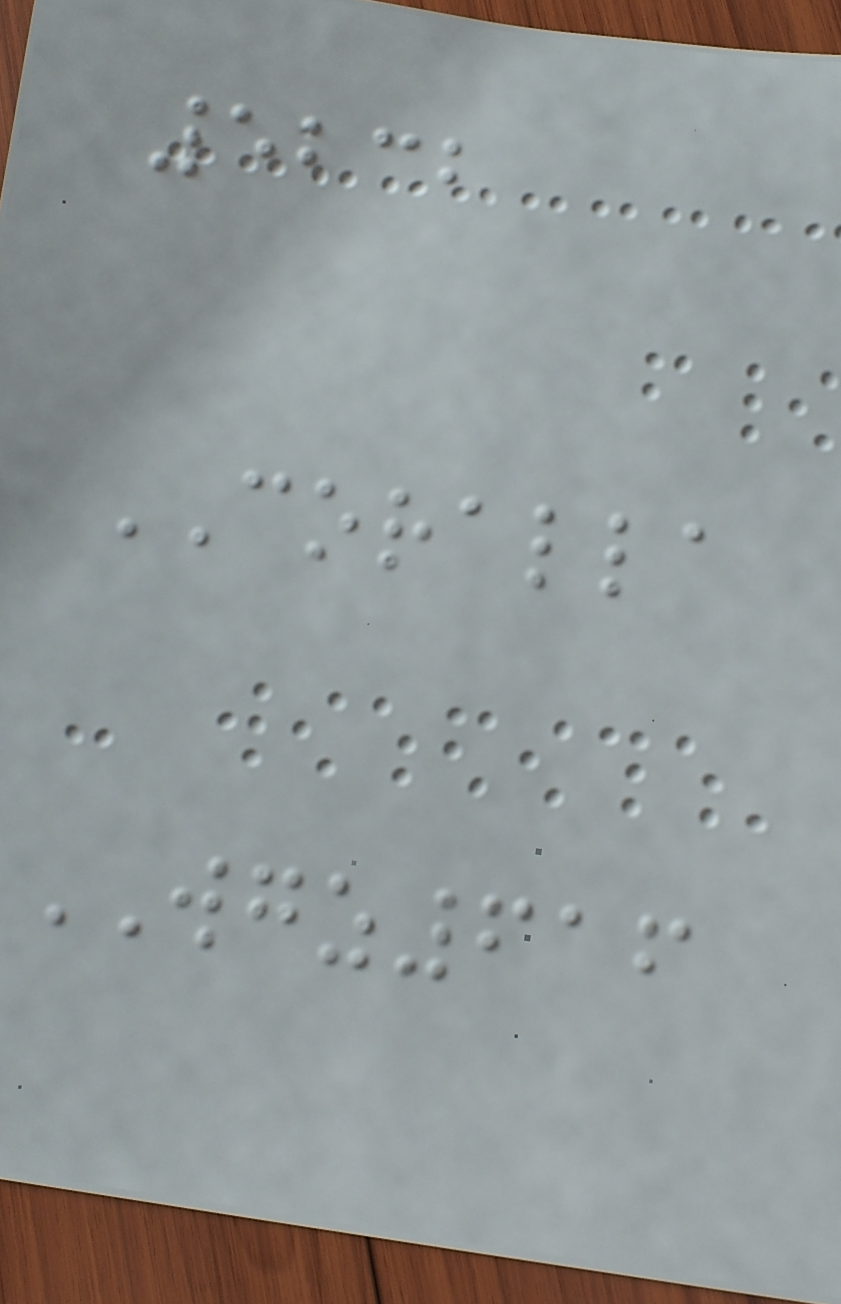5232
CORALLA
WGZ616
